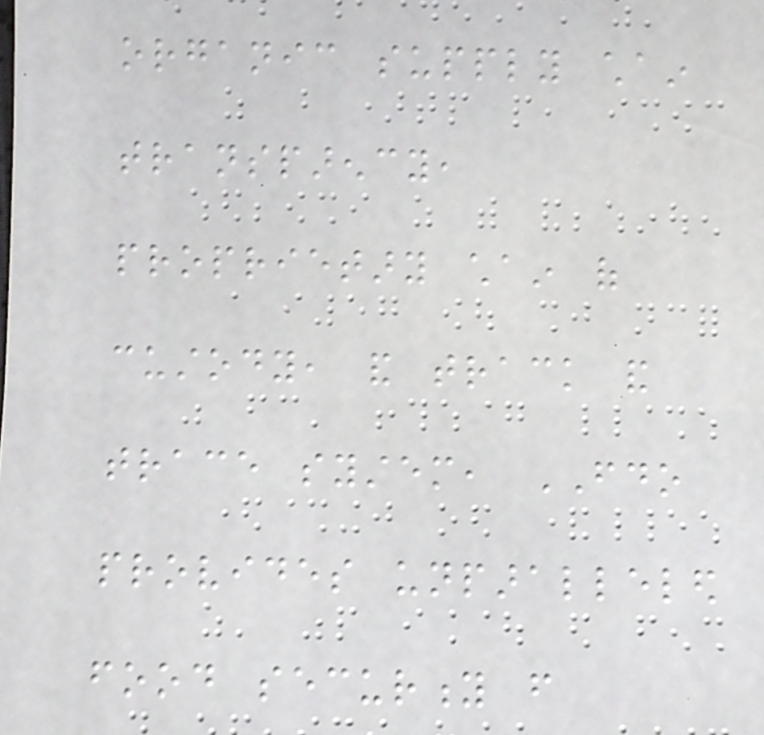organic supply chain
transparency,
proprietary chain of
custody, and track and
trace system, FDO
provides unparalleled
food security from
